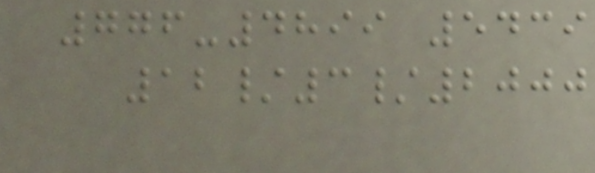776-4899 5439
12/3/2000
